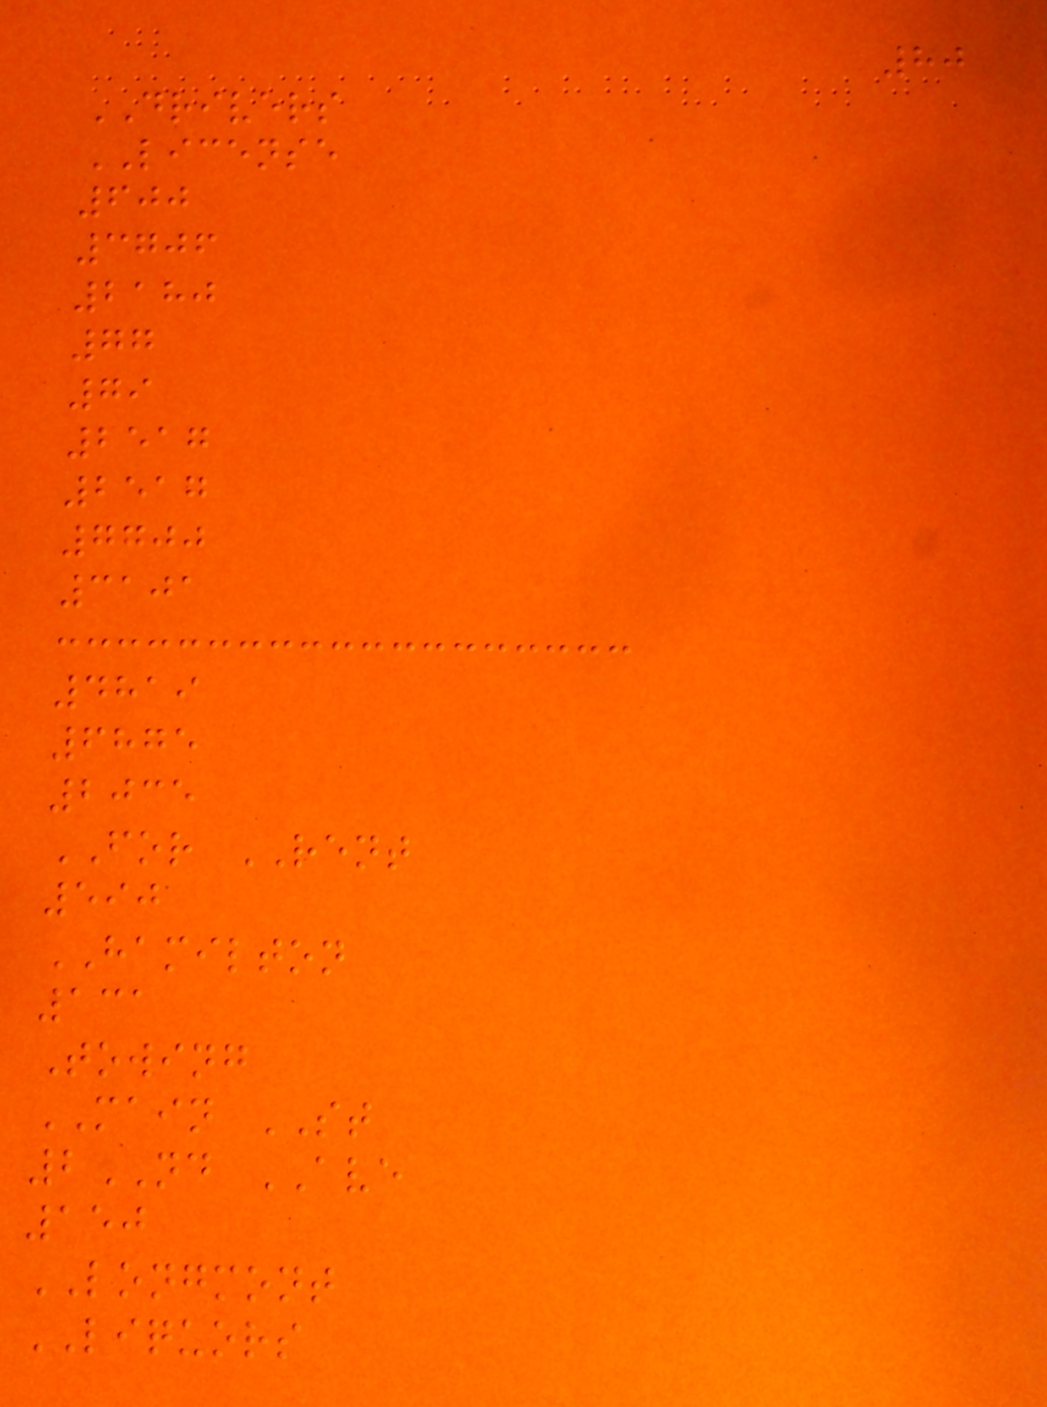80
DRIVERS
LICENSE
600
3706
2180
77
79
2517
2517
7700
3101
4819
6875
2035
FOR RENT
590
HAMILTON
131
Towing
MAIN ST
2ND AVE
150
LONGMONT
LIQUORS
